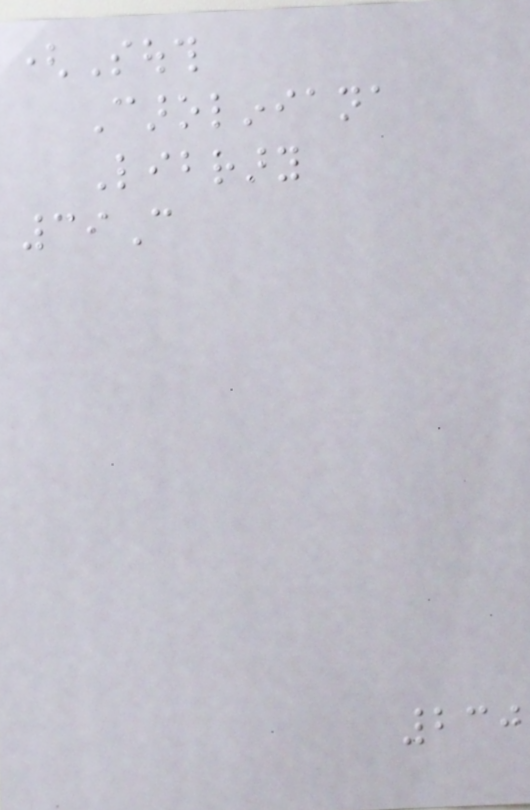(South
Caroliniana
Library
39C
230
